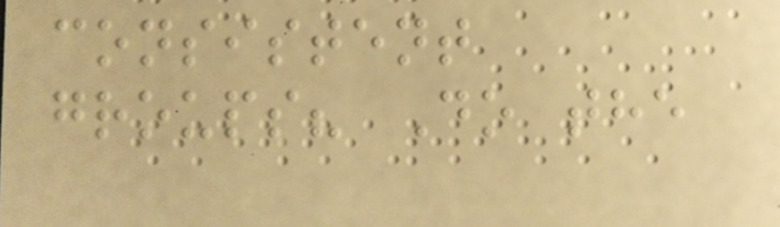consistent
groups? Do the
